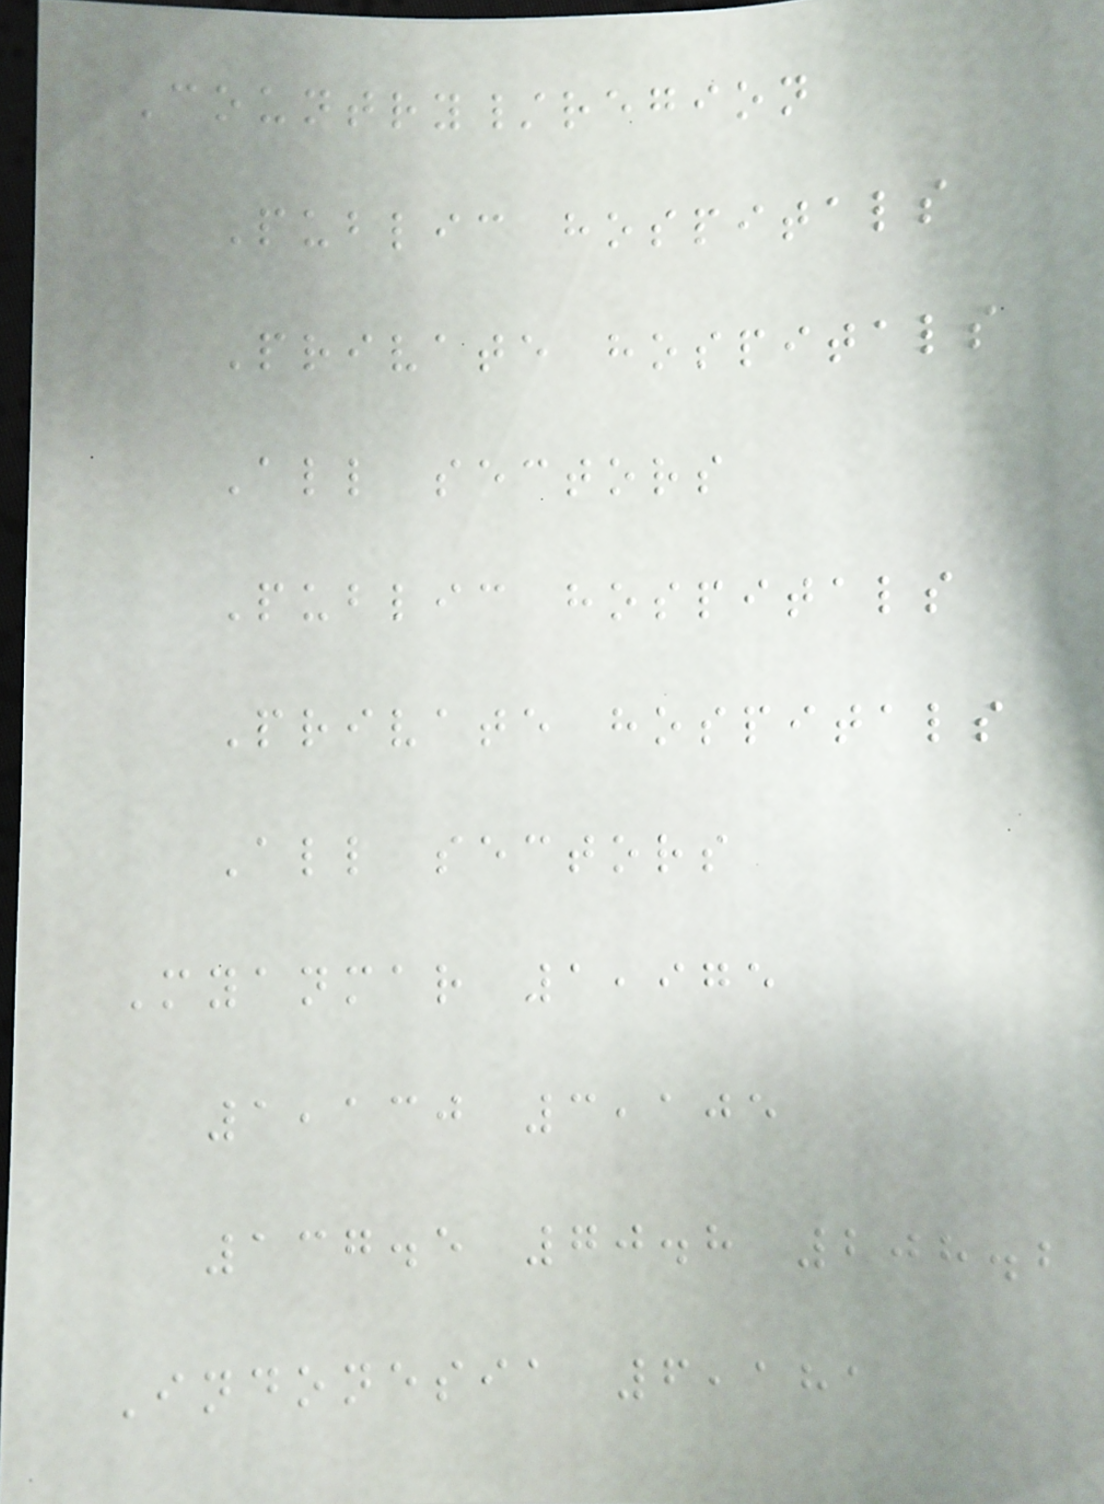Country/region
Public hospitals
Private hospitals
All sectors
Public hospitals
Private hospitals
All sectors
Myanmar 1,975
1,130 3,105
137.5 70.8 208.2
Indonesia 6,181
